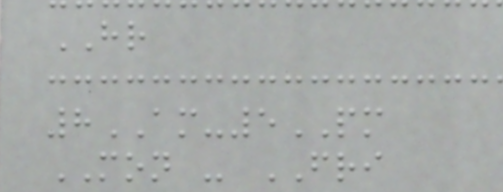HR
8AM-5PM
MON - FRI
